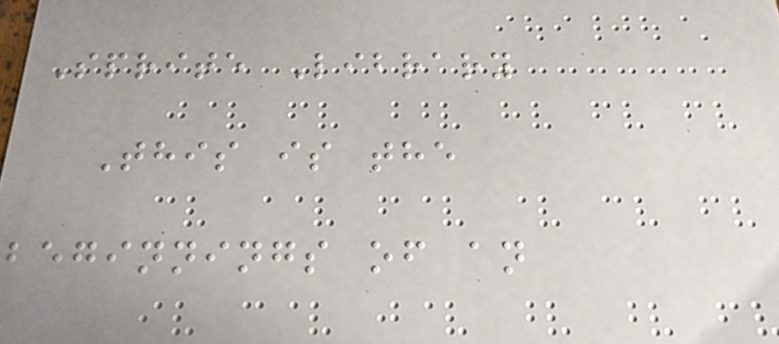Sprite Library
This is the
beginnings of an
